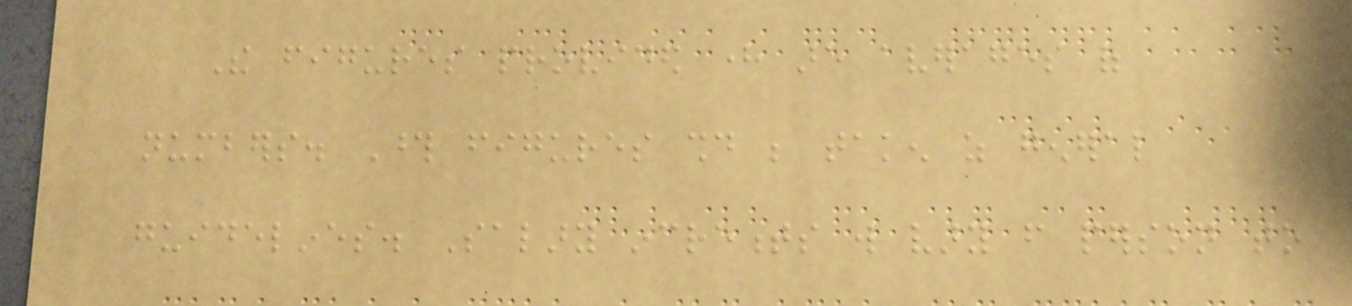The figures provided here are averages of
numbers. Those figures should be taken as general
guidelines. Salary increments will vary from person to
